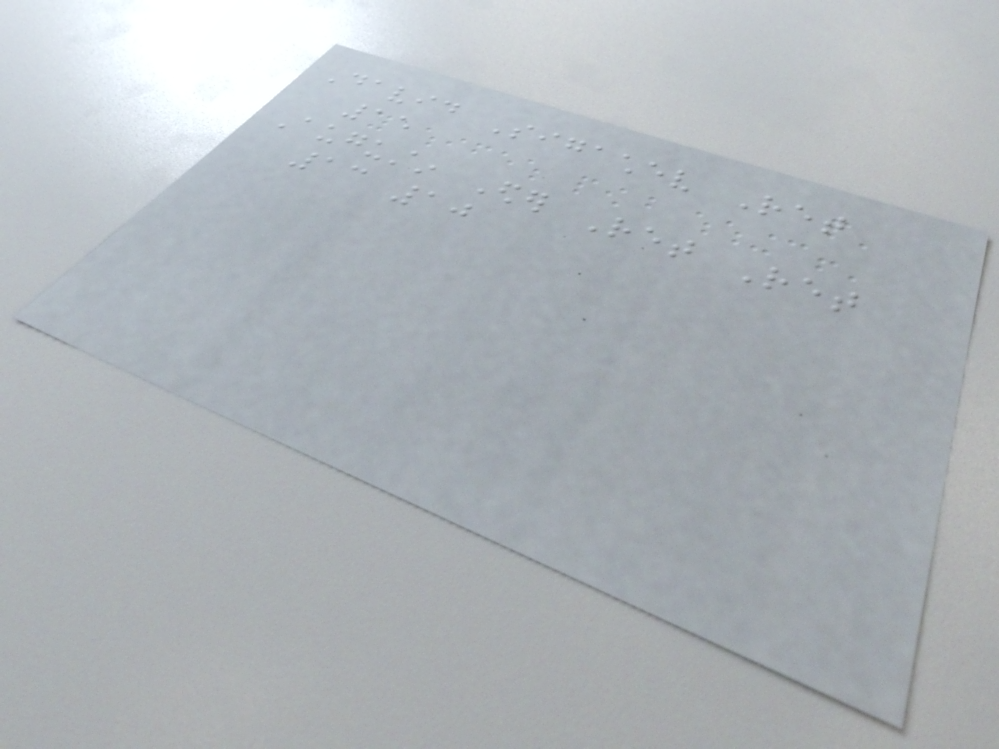David Sigachev Ret
15
Augustin Eder Ret Ret
13 10
